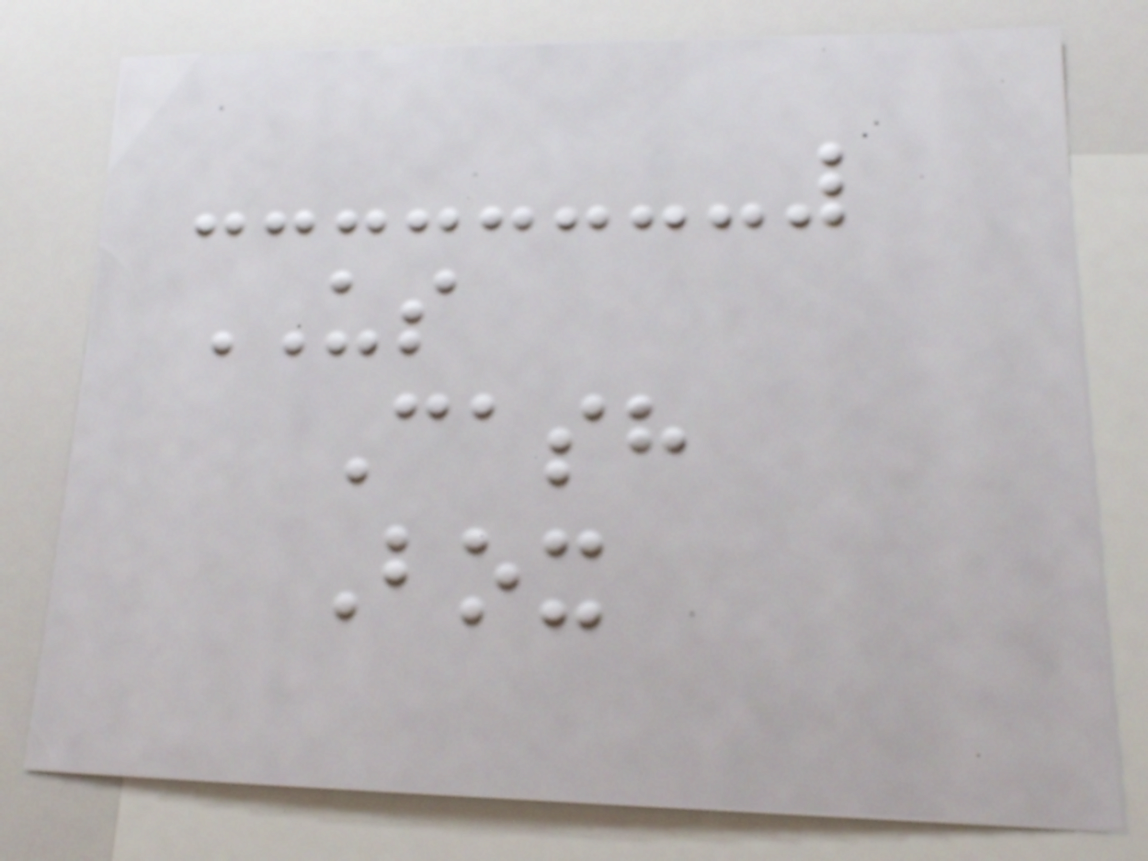US
Cash
Box
